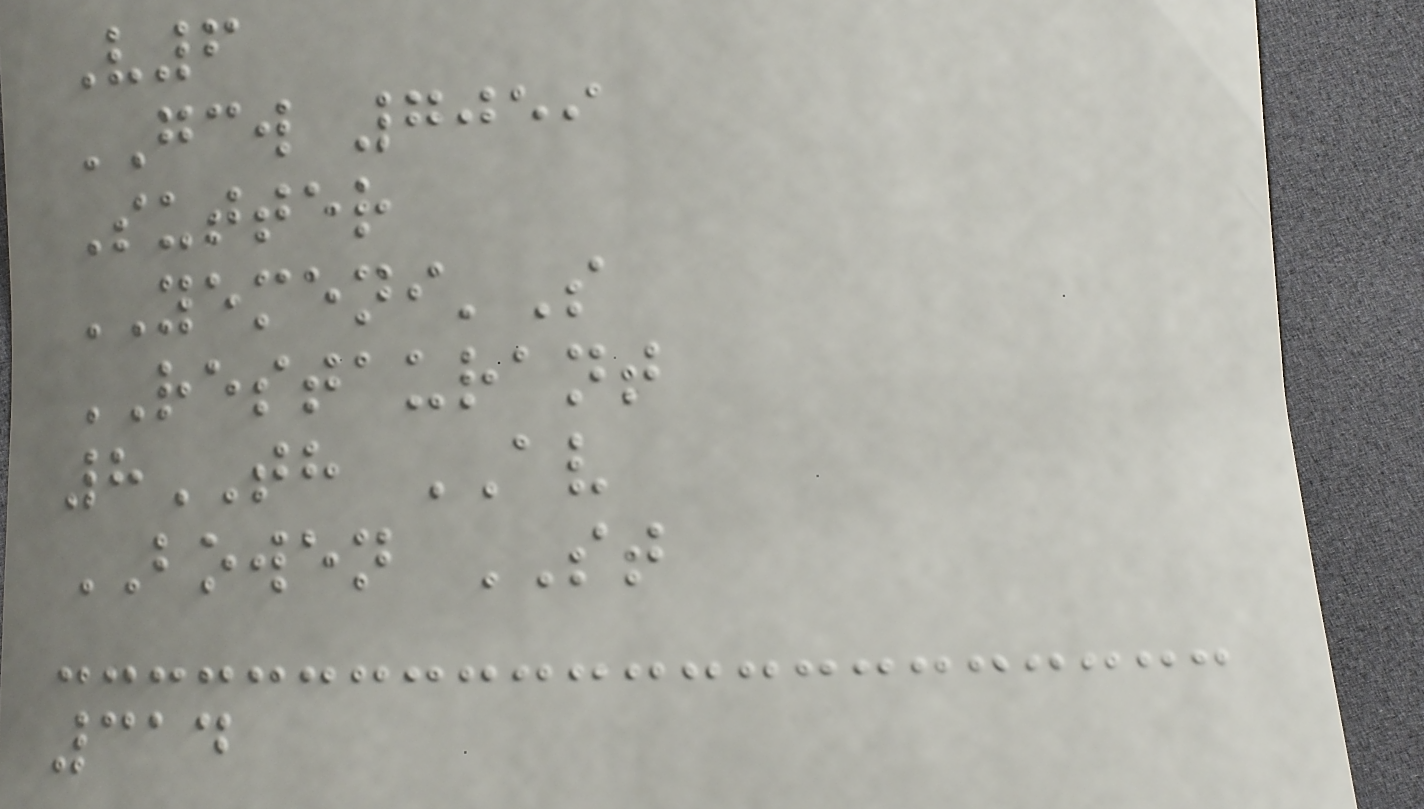V6
GCW 7059
Sutter
YEMENI'S
RESTAURANT
8TH AV
BOWEN ST
314
